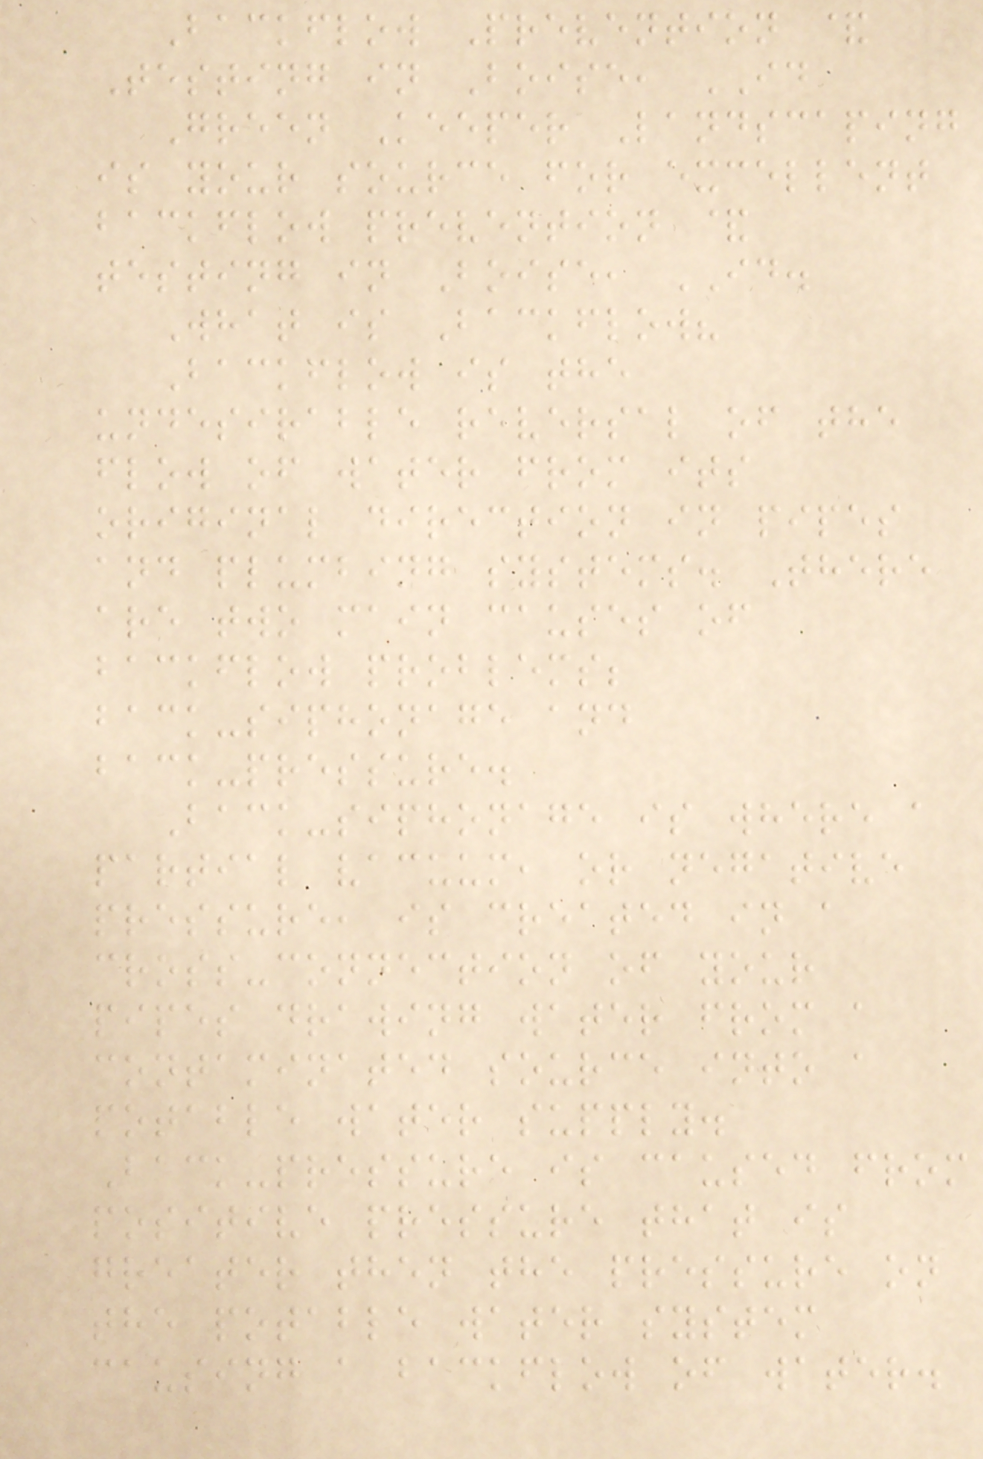Backflow Prevention &
Testing in Boise, ID
Green Keeper Landscaping
is your source for excellent
backflow prevention &
testing in Boise, ID.
What is Backflow?
Backflow is the
undesirable reversal of the
flow of water from its
original direction in pipes
and plumbing systems. There
are two main causes of
backflow problems;
back-siphonage and
back-pressure.
Back-siphonage is where a
partial vacuum, or negative
pressure, is created in a
cross-connection of your
pipes drawing water from a
contaminated source into a
potable water supply.
Back-pressure is caused from
positive pressure that is
greater then the pressure on
the potable water system
causing a backflow of water.
